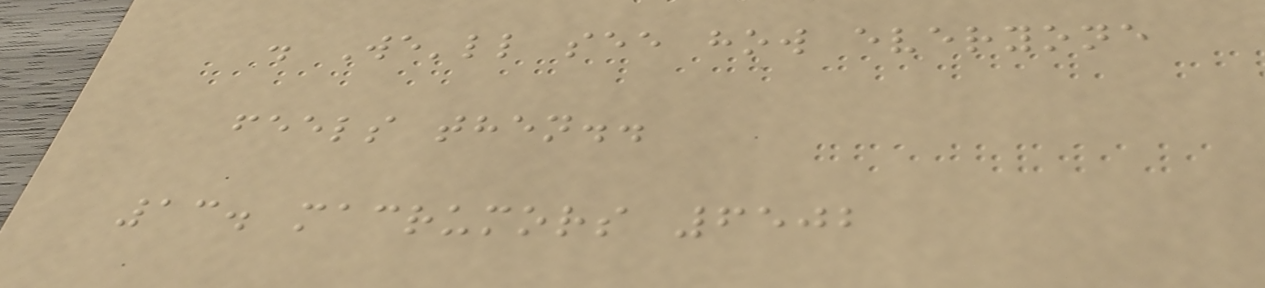. We'll see how everyone
feels then..
13. macrumors 6502
